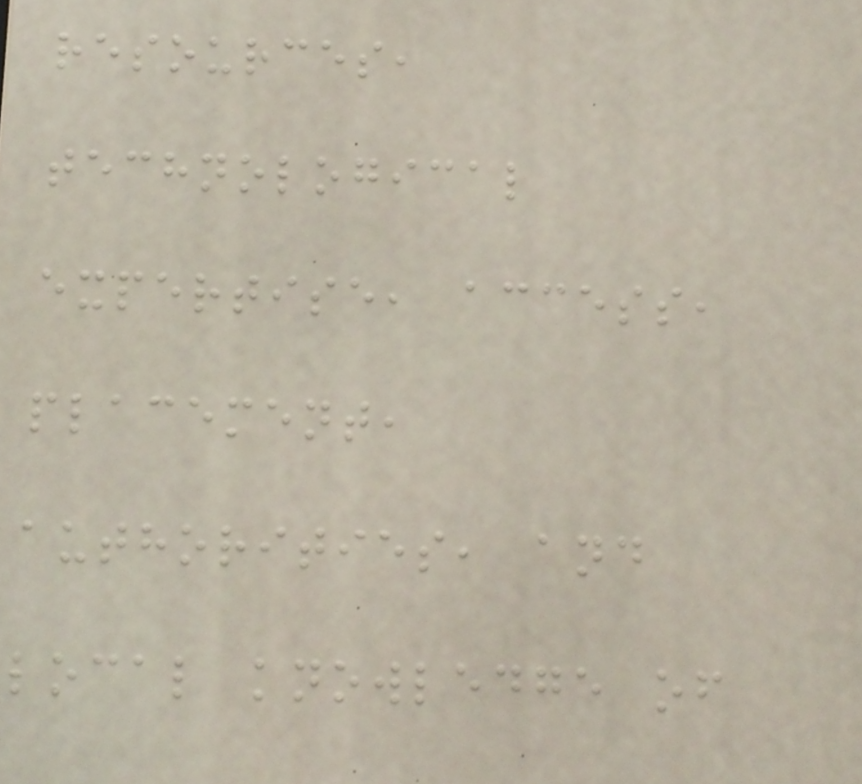resources,
technological
expertise, access,
placement,
authorities, and
local knowledge of
